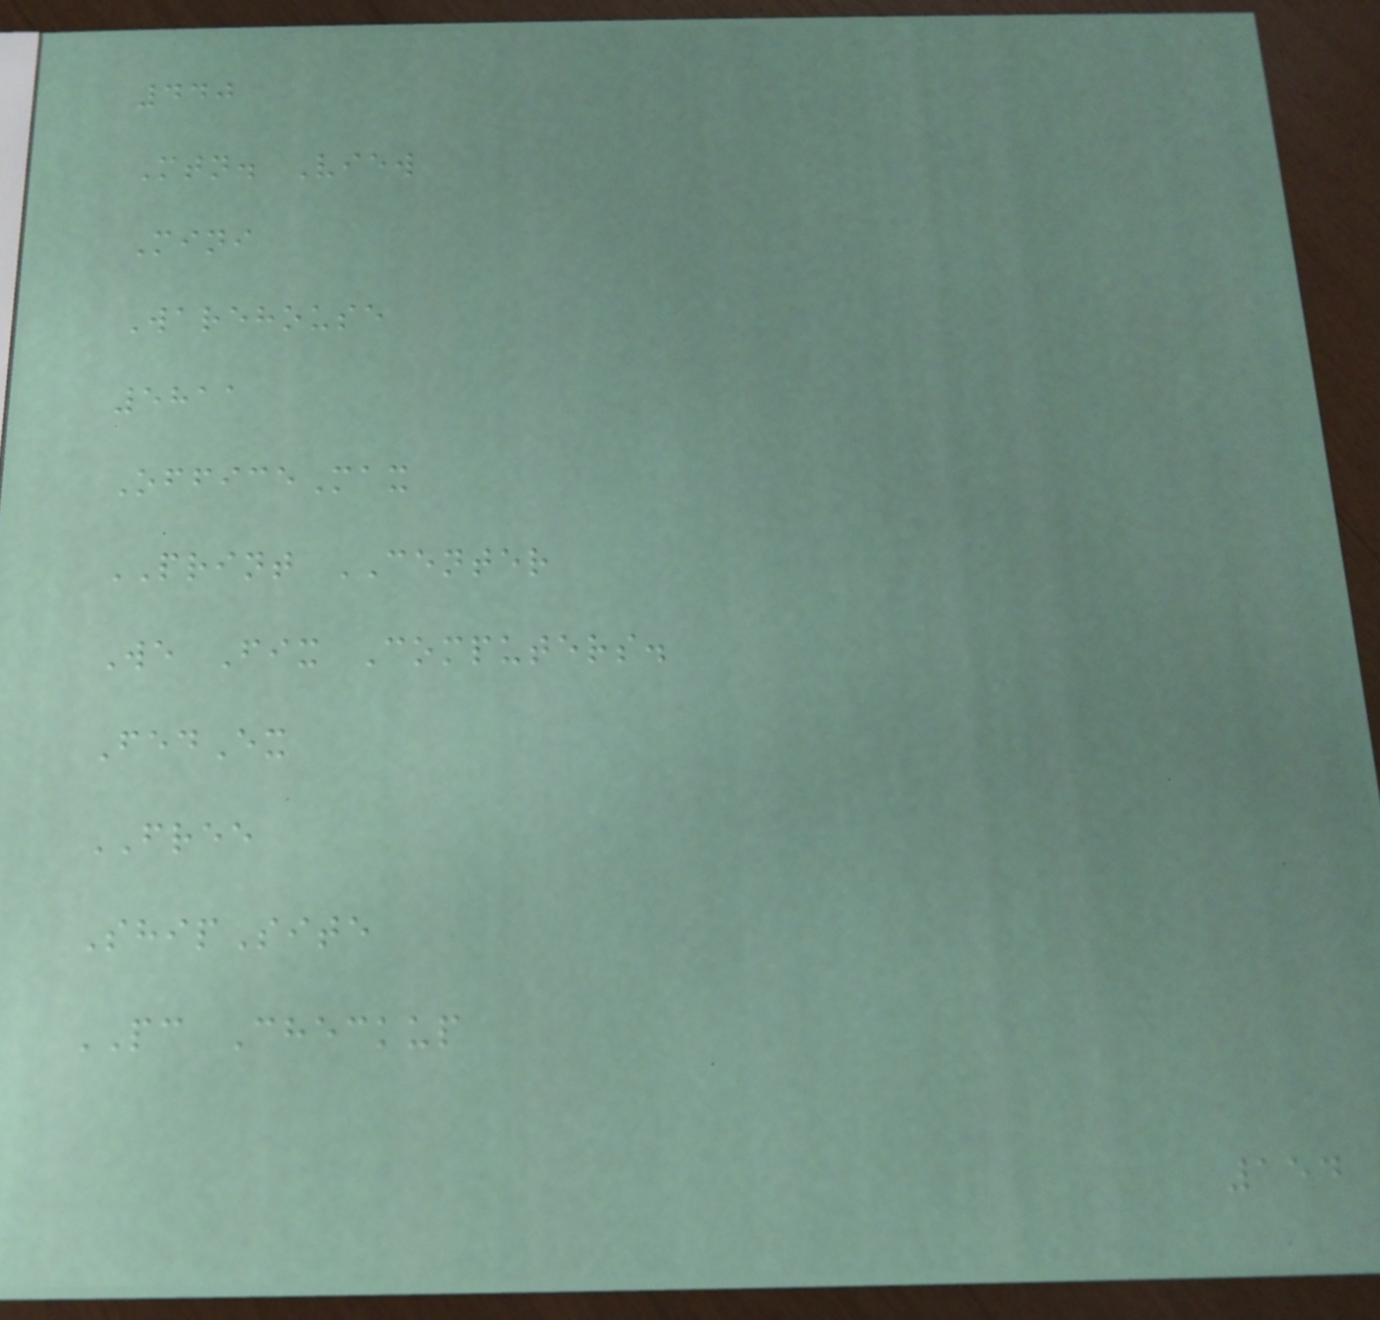440
Mtn. View
Mini
Warehouse
5811
OfficeMax
PRINT CENTER
We Fix Computers.
FedEx
FREE
ShipSite
PC Checkup
154
